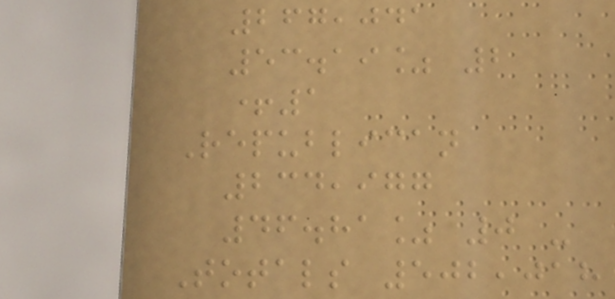267,041
53.19% 2
+1
Republican
234,977
46.81% 0 -
Totals 502,018
